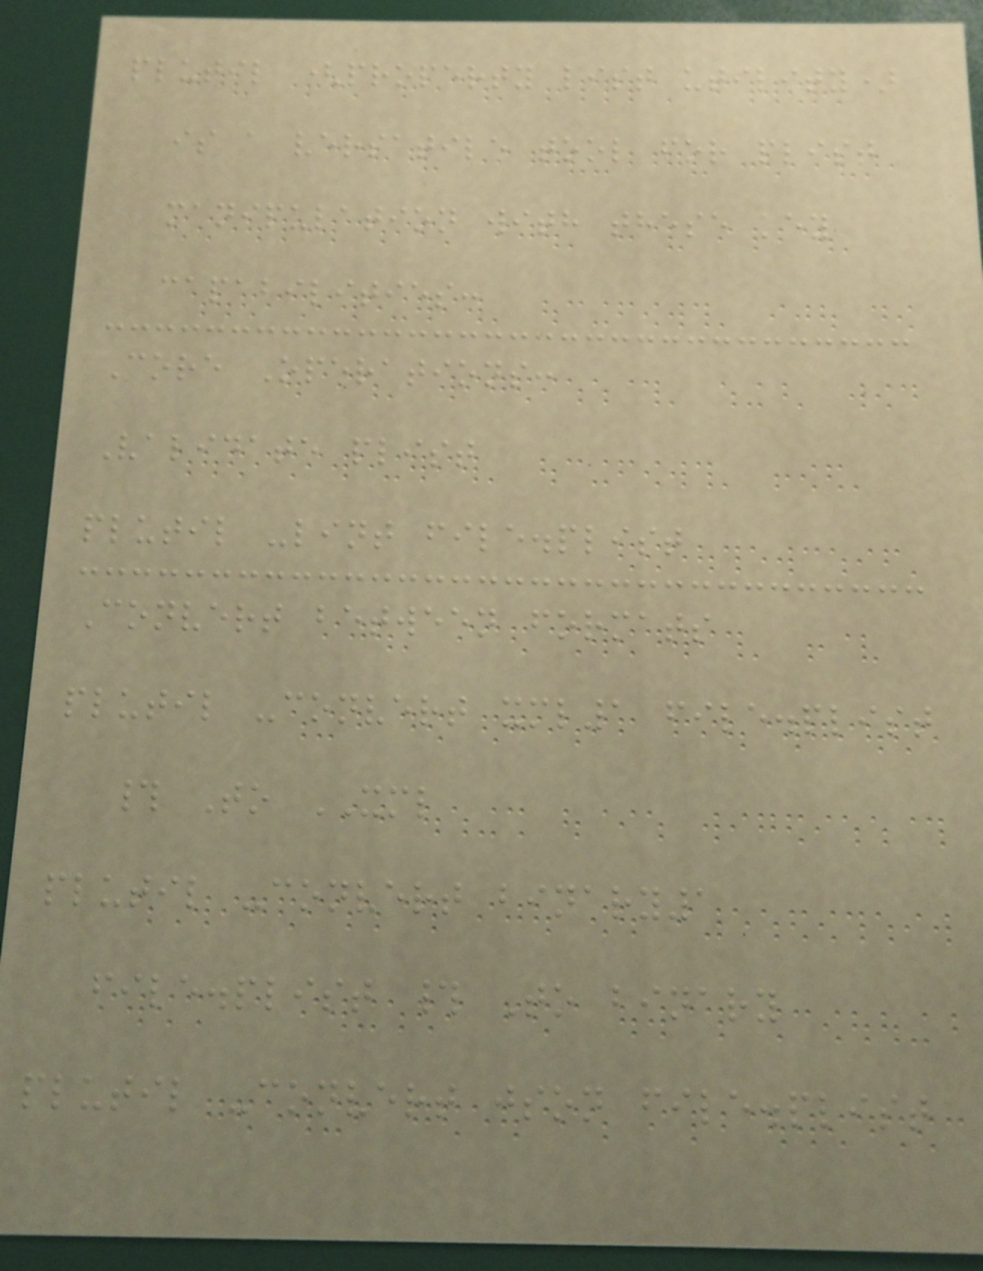plutil (property list utility)
is a versatile tool for plist
manipulation with these key
capabilities:
Core Operations:
Validate plist
plutil -lint file.plist
Convert between formats
plutil -convert xml1 file.plist
# To XML
plutil -convert binary1
file.plist # To binary
plutil -convert json file.plist
